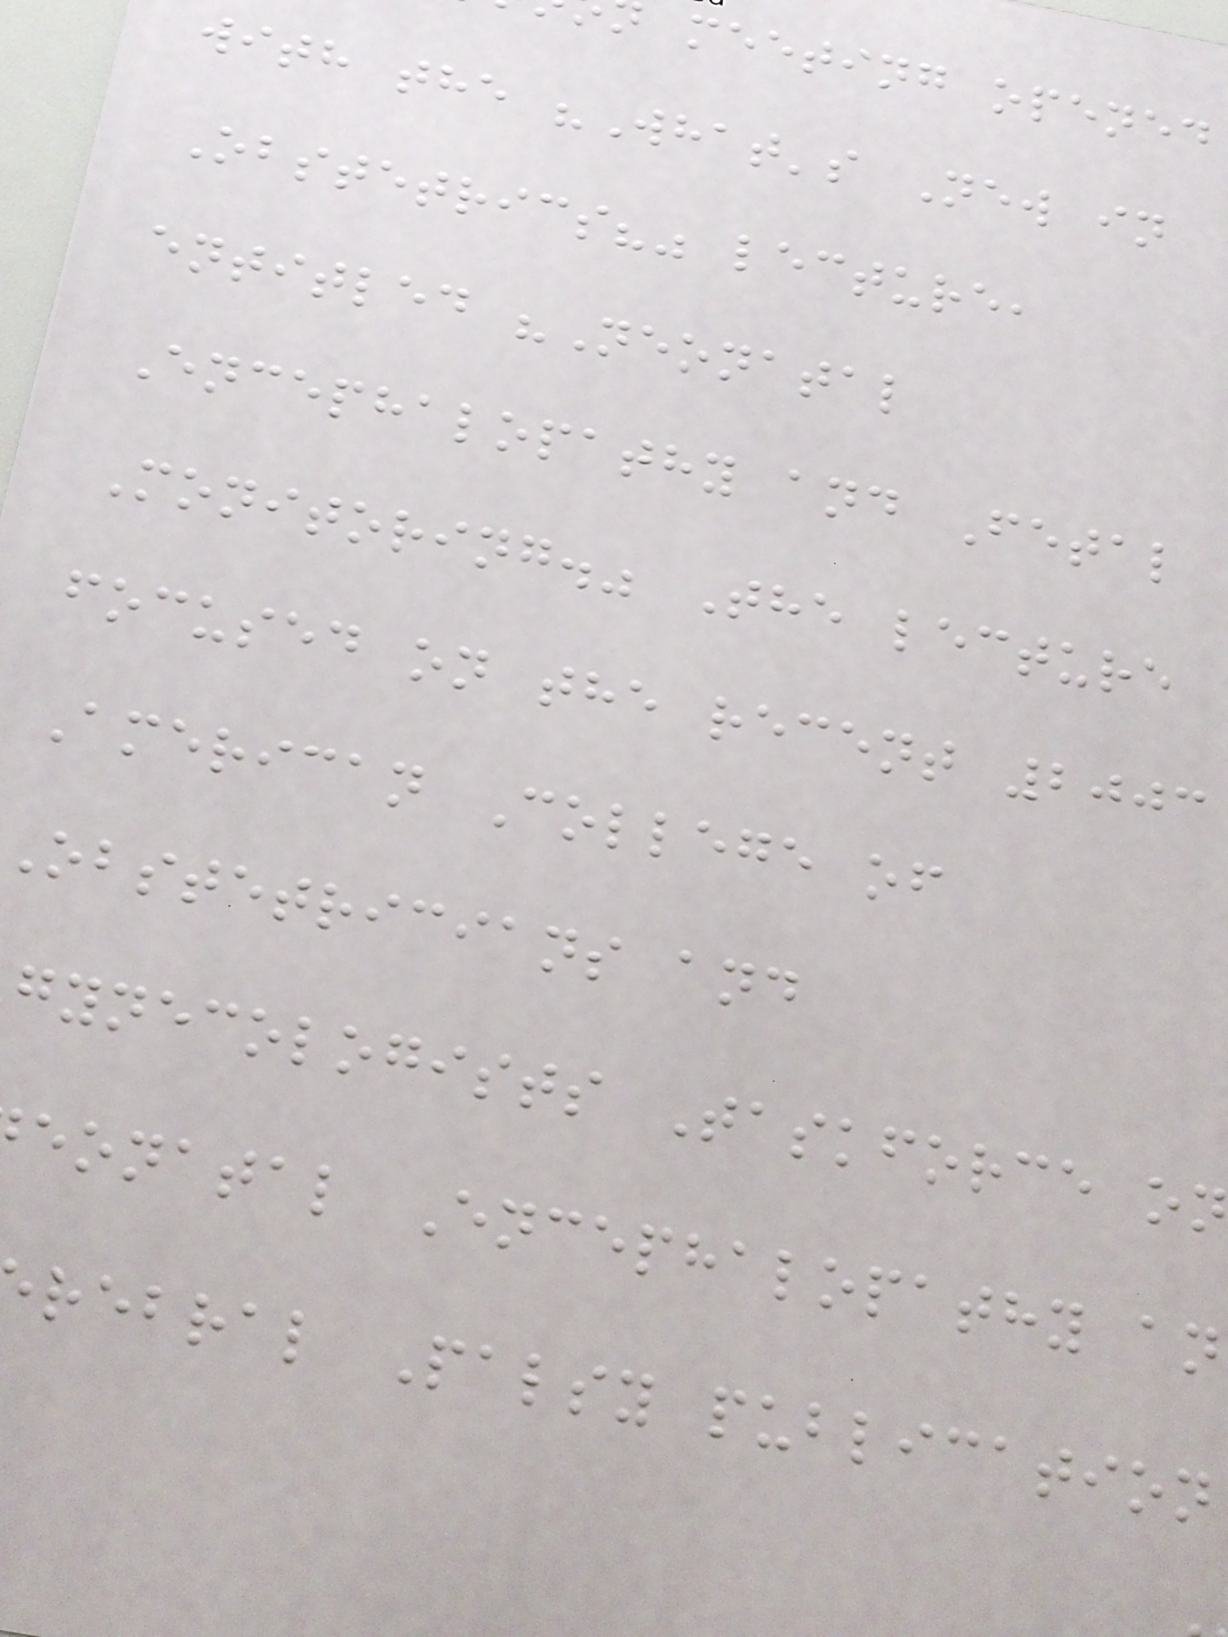meeting opened
with the "What's New in
Obstetrics?" lecture,
entitled "Neonatal
Encephalopathy and Fetal
Monitoring." The lecture
focused on the recent 2003
American College of
obstetricians and
gynecologists Taskforce on
eonatal Encephalopathy an
rebral Palsy publication
